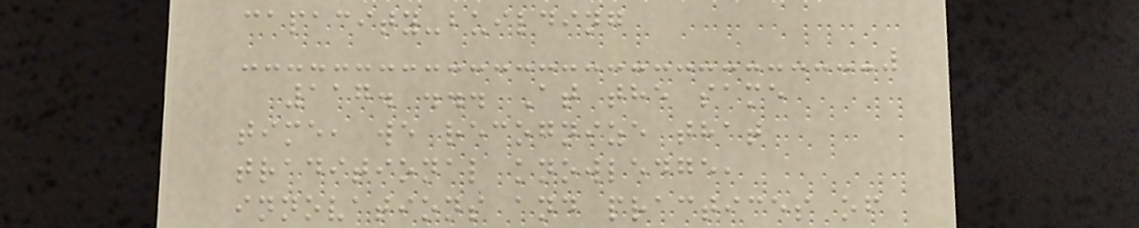capacity-building
117. ... At the same
time, we recognize that
traditional knowledge,
innovations and practices of
